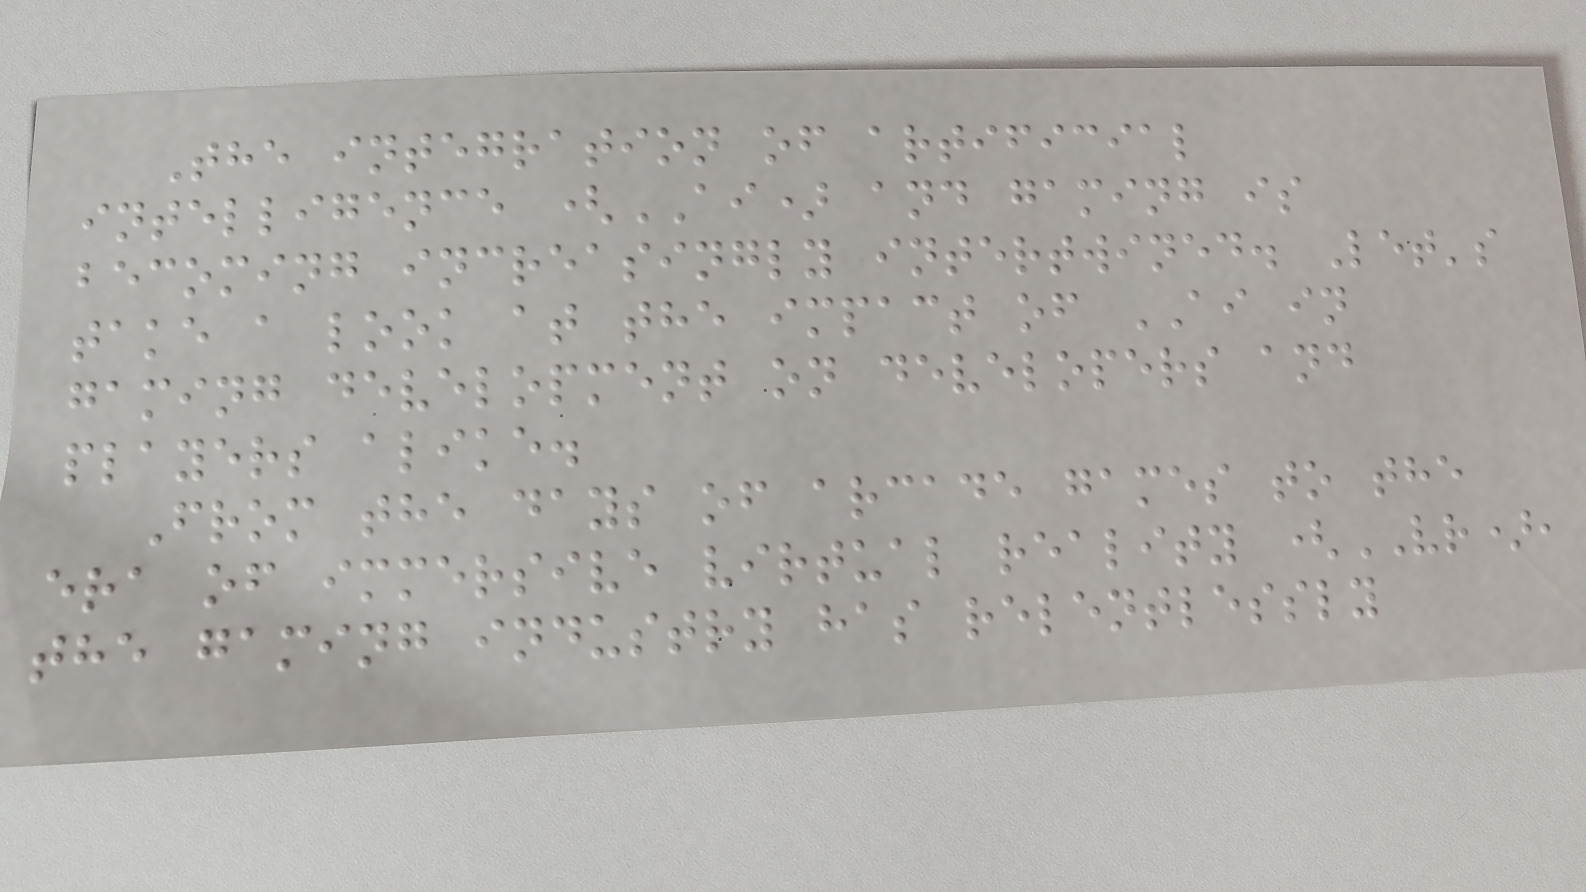The integration of artificial
intelligence (AI) and gaming is
becoming increasingly intertwined. Let's
take a look at the impact of AI in
gaming development on developers and
players alike.
From the days of arcade games to the
era of immersive virtual reality (VR),
the gaming industry has relentlessly
